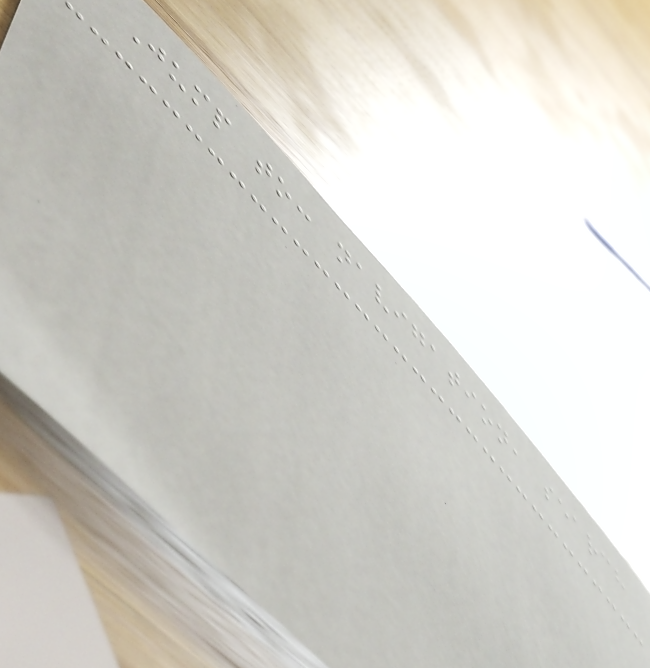Jump to: navigation, search
